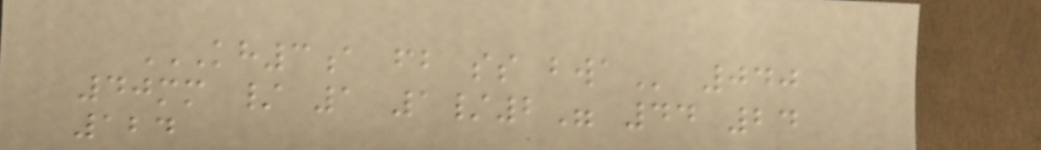KH3A FB SS BWA 040
40mm / 1 1/2" 44 24
124
